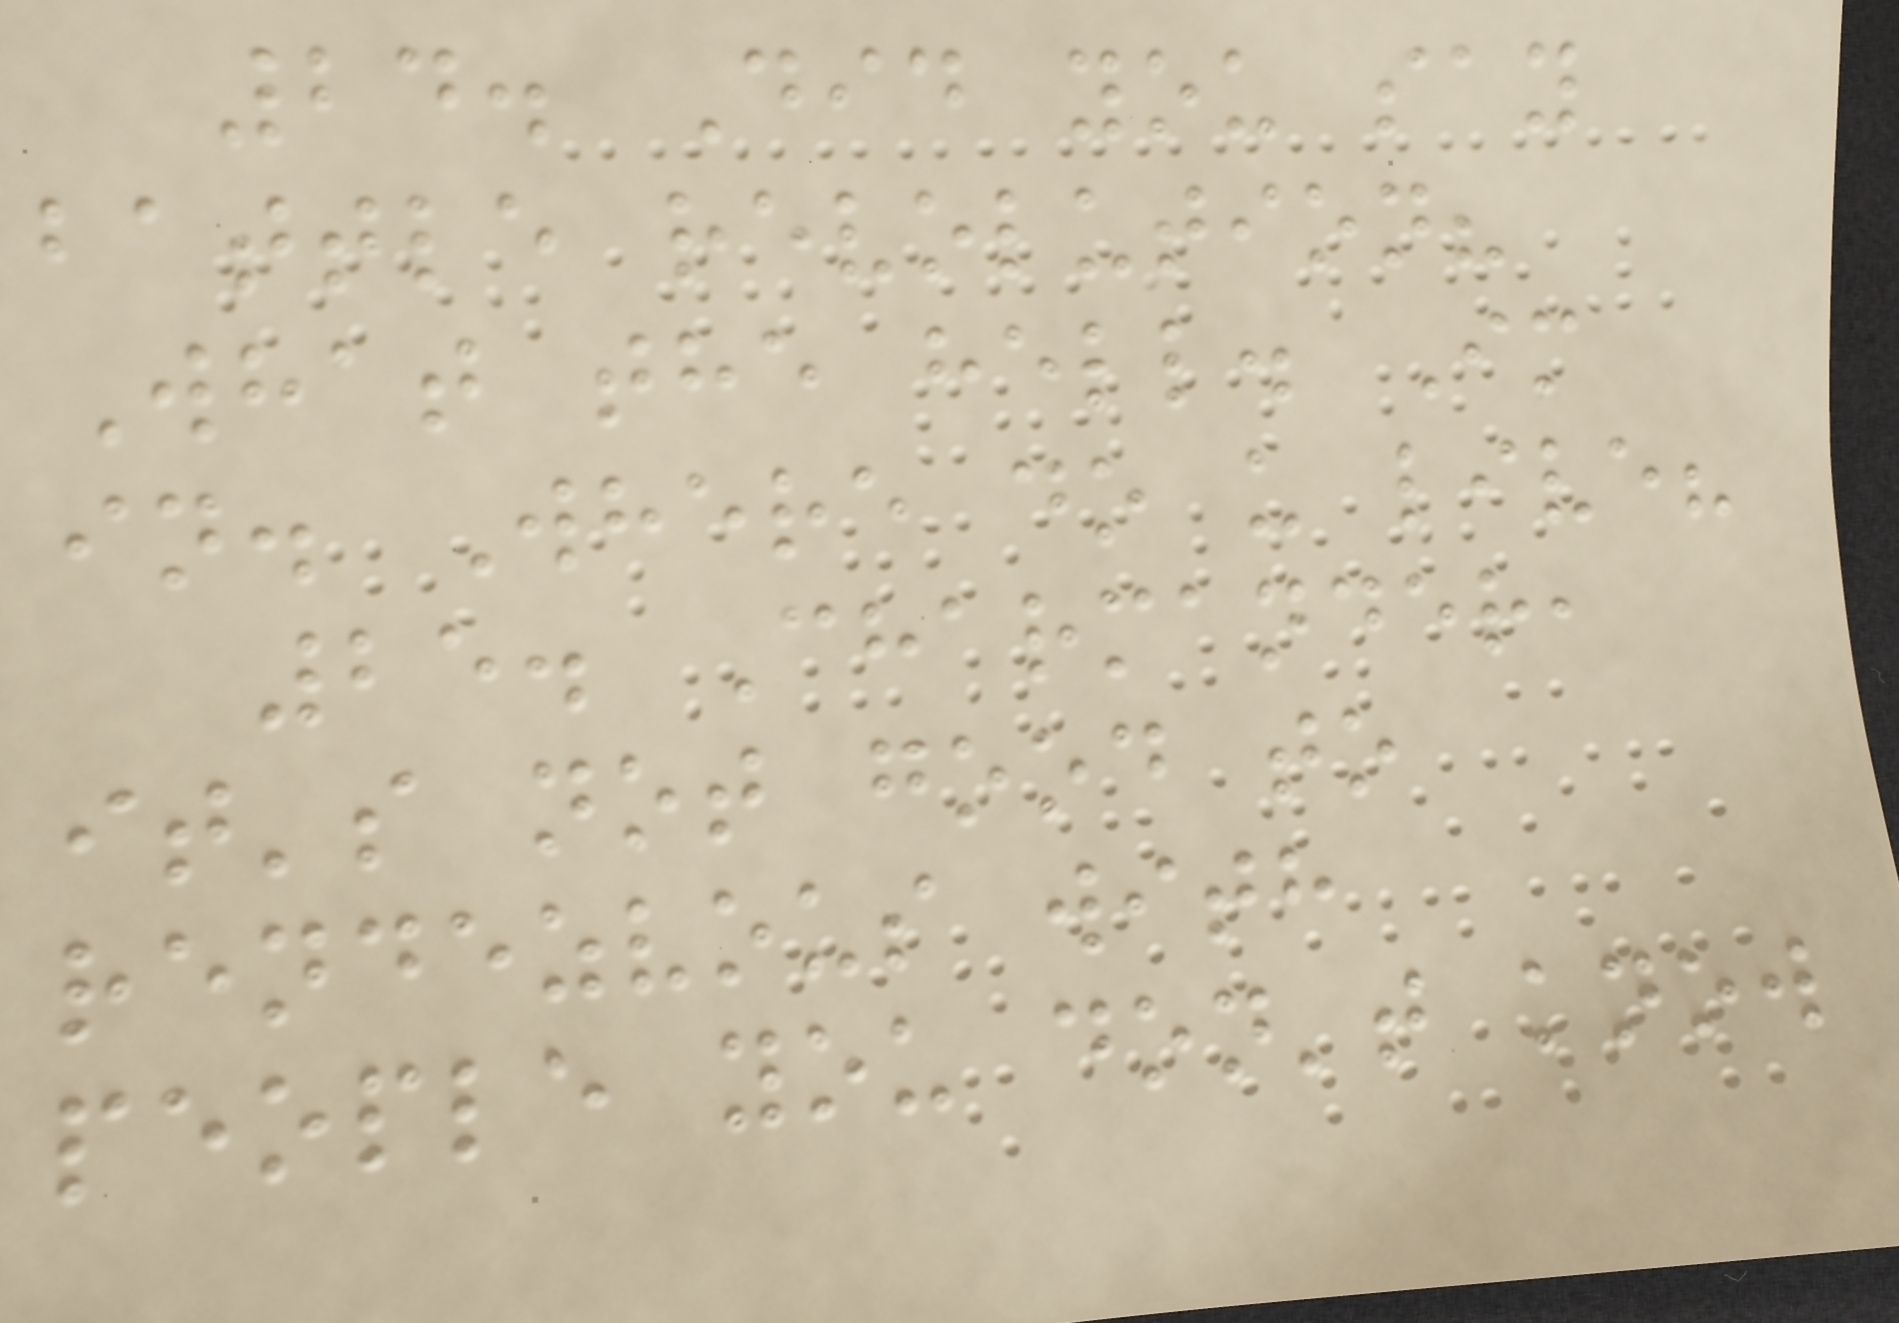24. Did you say
battle revolution?
What the hell. Im
in. Where do u live?
25. Charmander,
it's not good to
rendezvous with
people you don't know
